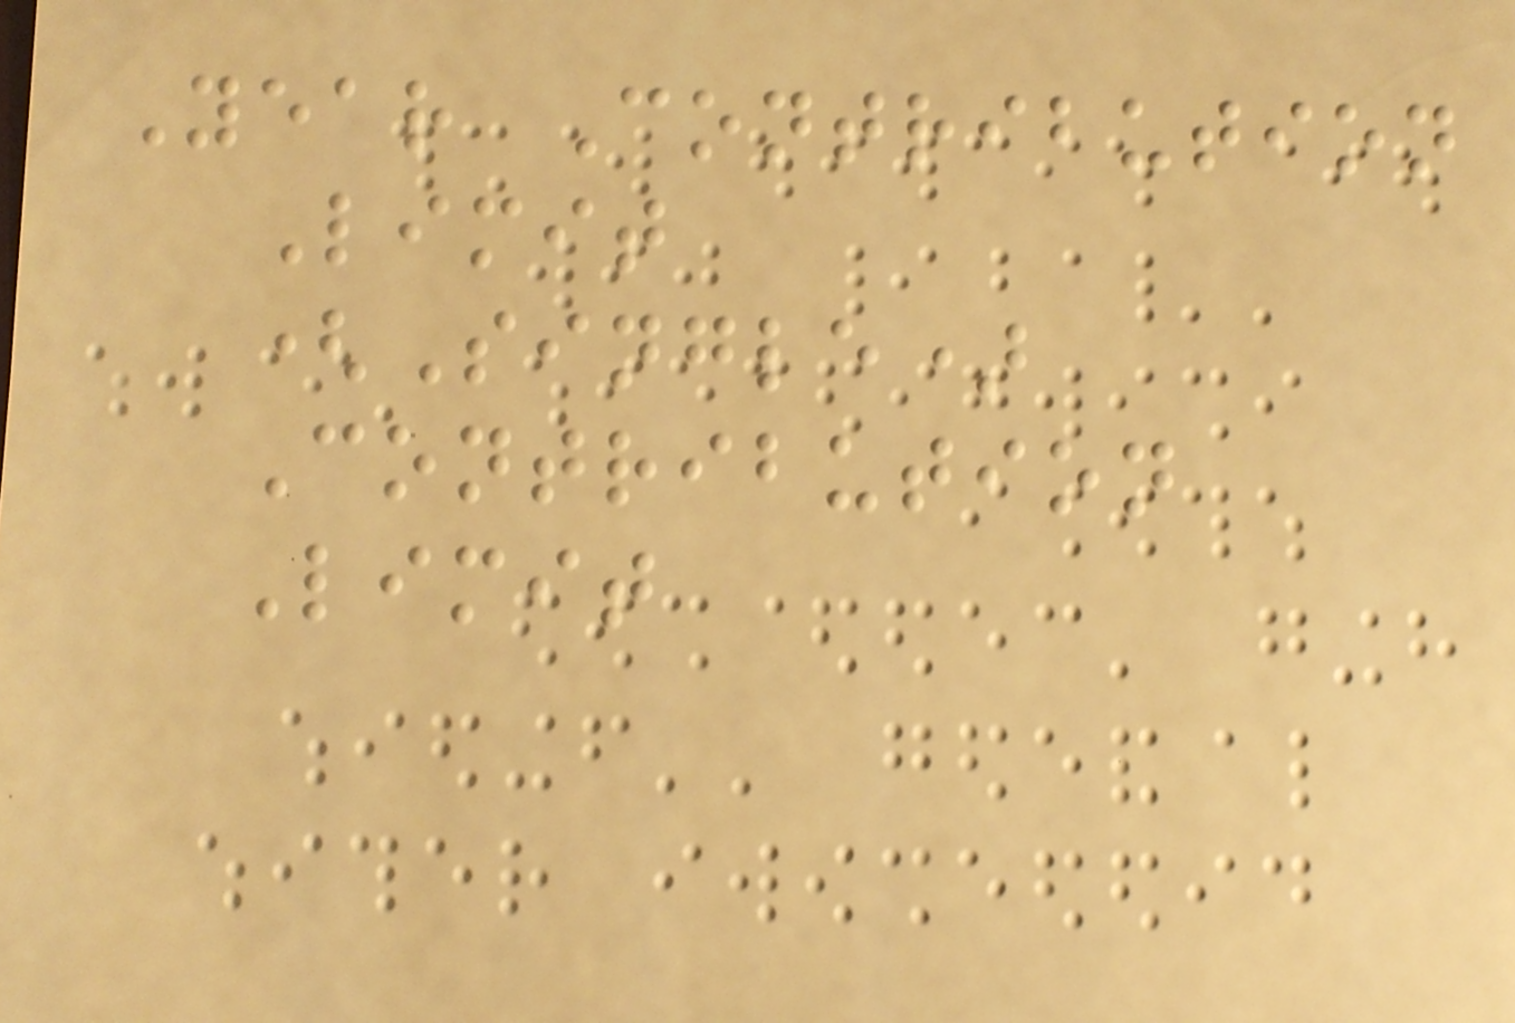Year Contribution
Limit
(Single)
Contribution
Limit
